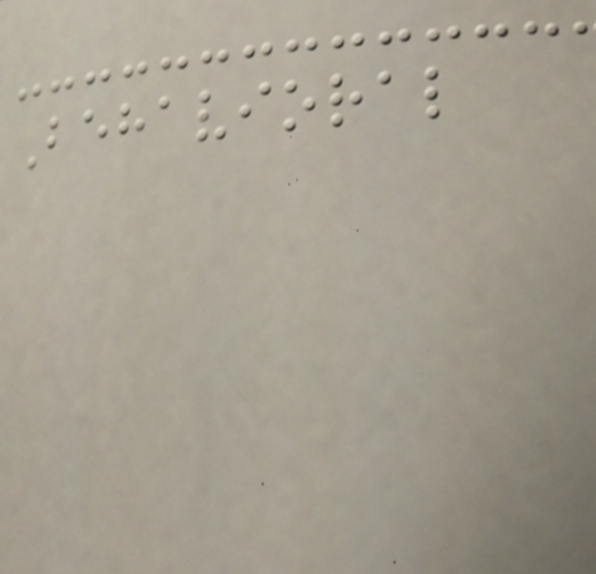Behavioral
